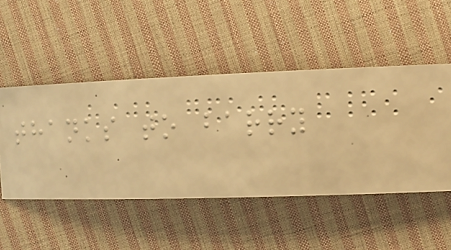thanks to barry
